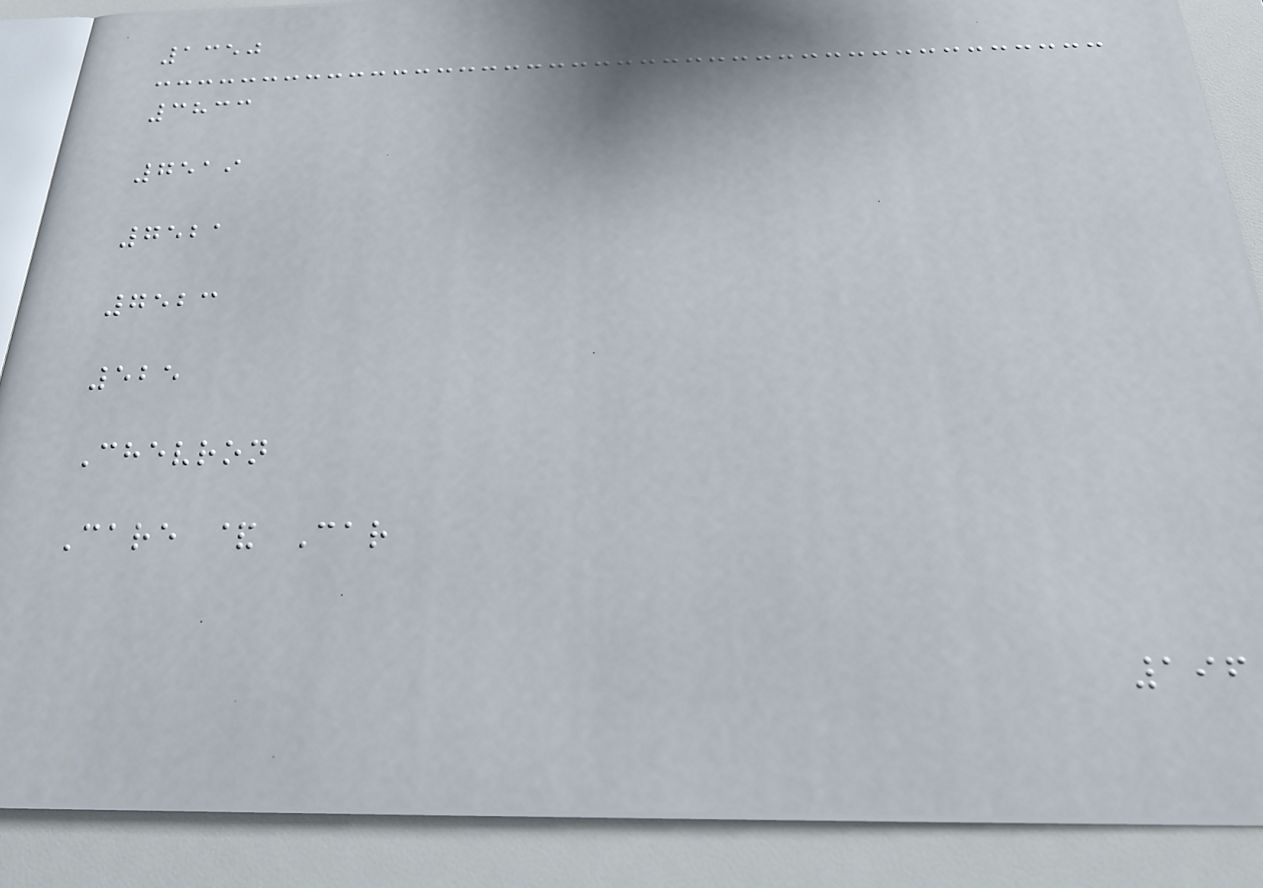1350
3833
7519
7521
7523
525
Chevron
Care & Car
196
